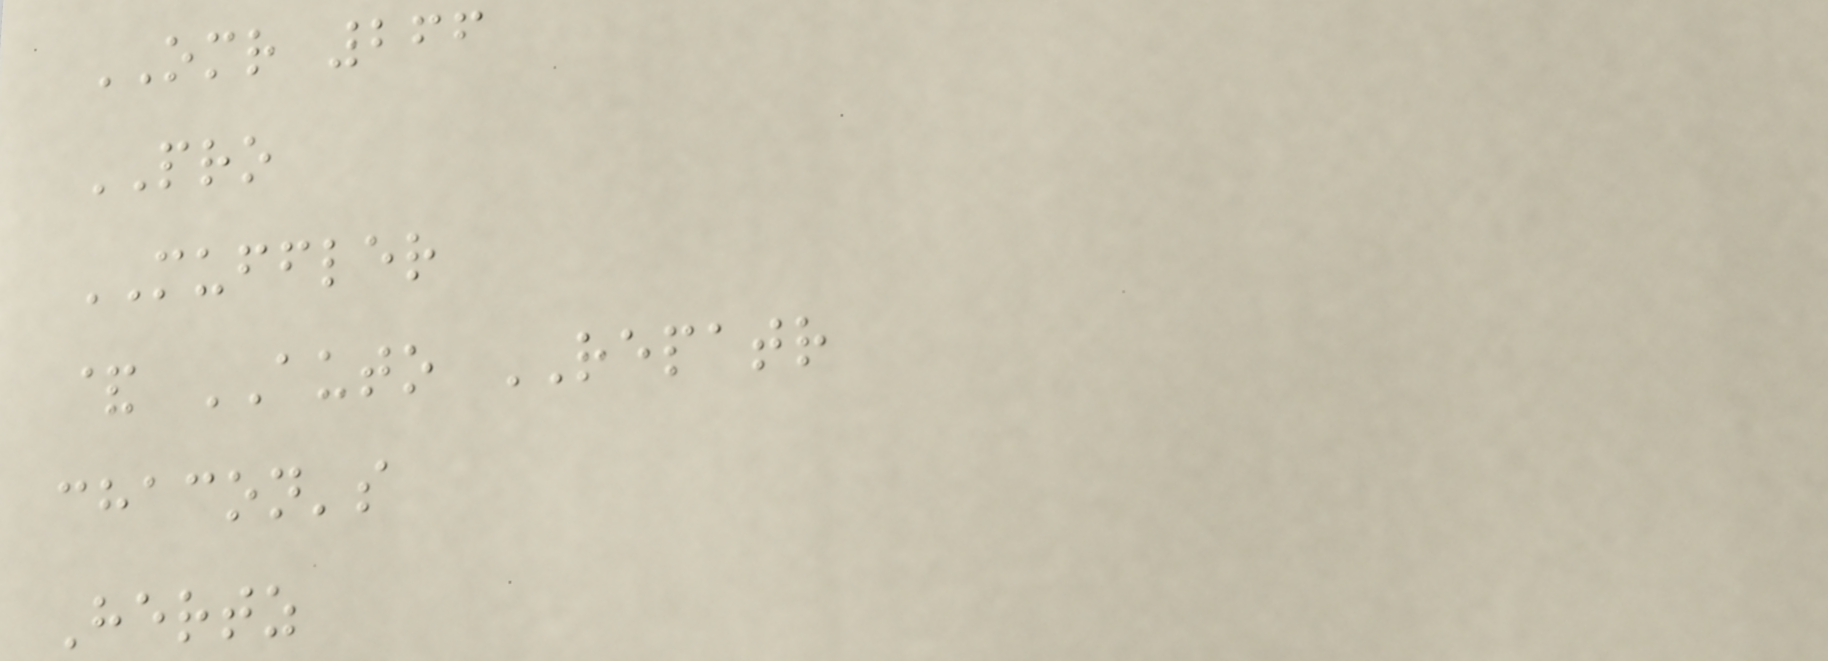OMR 266
PRO
MUFFLER
& AUTO REPATR
chacon's
Hertz
